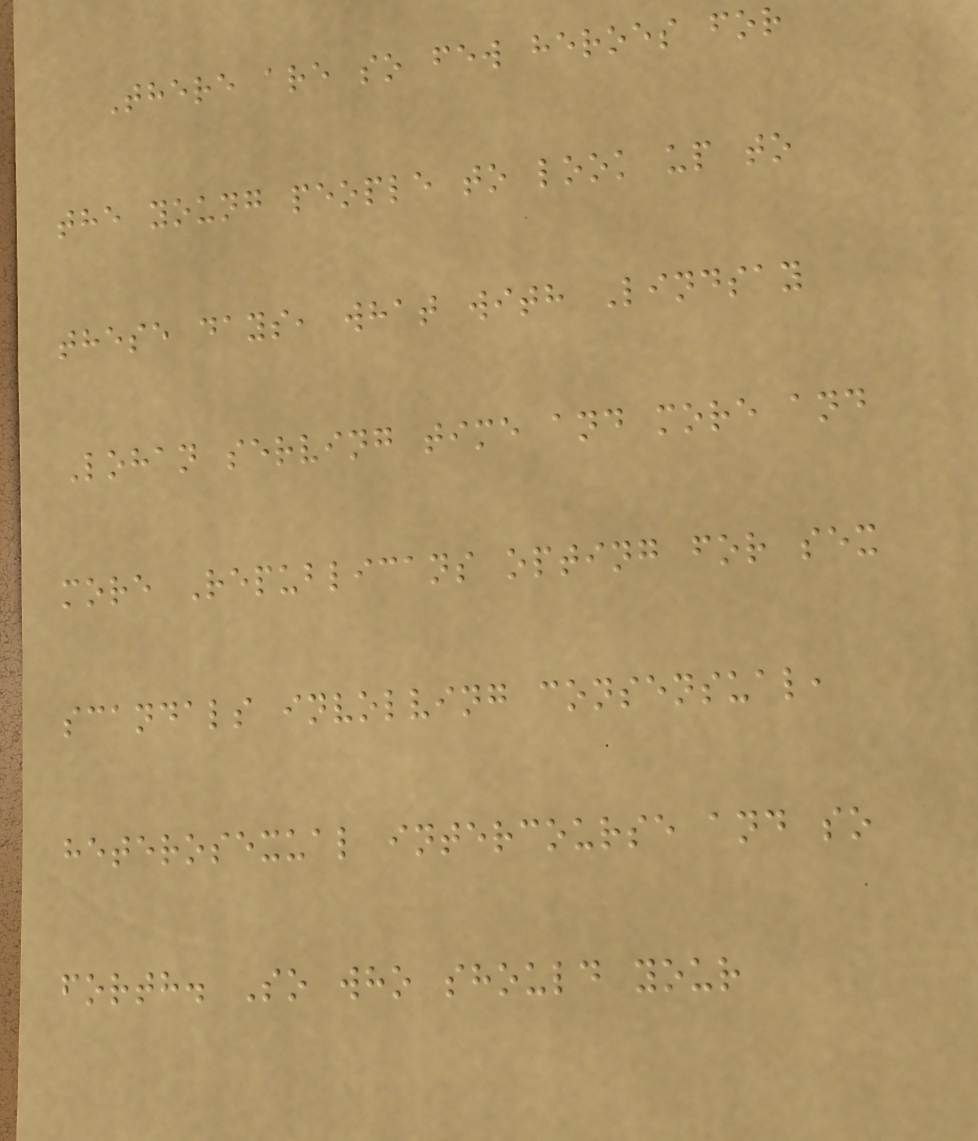There are so few heroes for
the young people to look up to
these days, what with Lindsay
Lohan serving time and more and
more Republicans opting for sex
scandals involving consensual,
heterosexual intercourse and so
forth. So who should your
